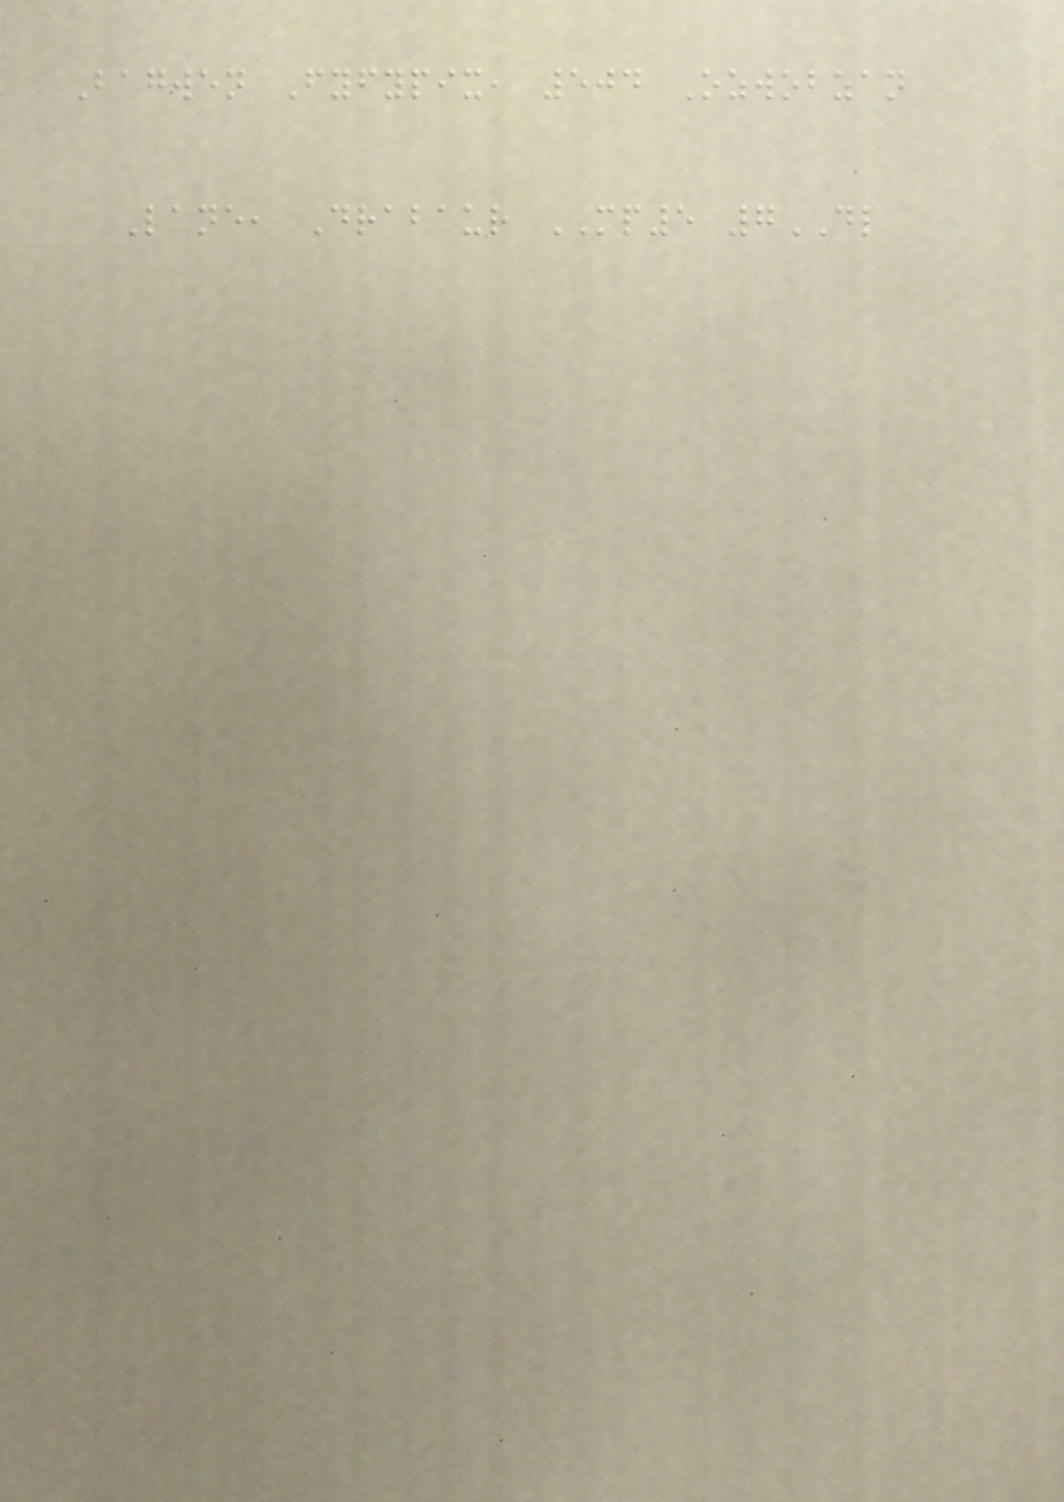Bagwen Fyfypix, 504 Ozwobzan
Lane, Drabaur MP5 7DL
